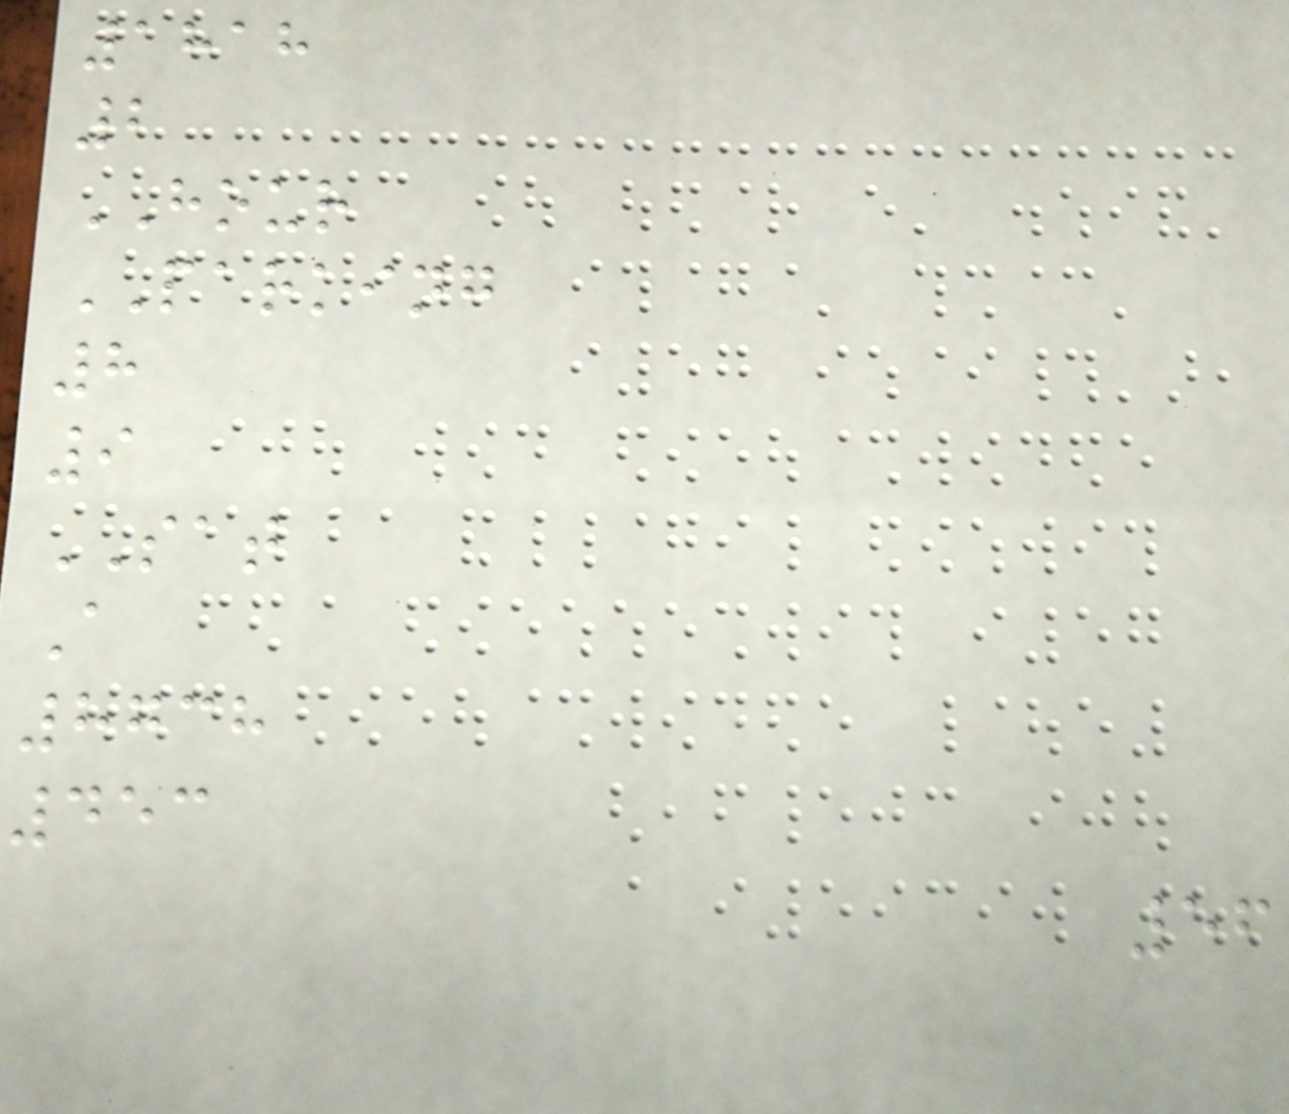1818
2
HOUR
PARKING
8
9
SAT
A
8738
453
56
